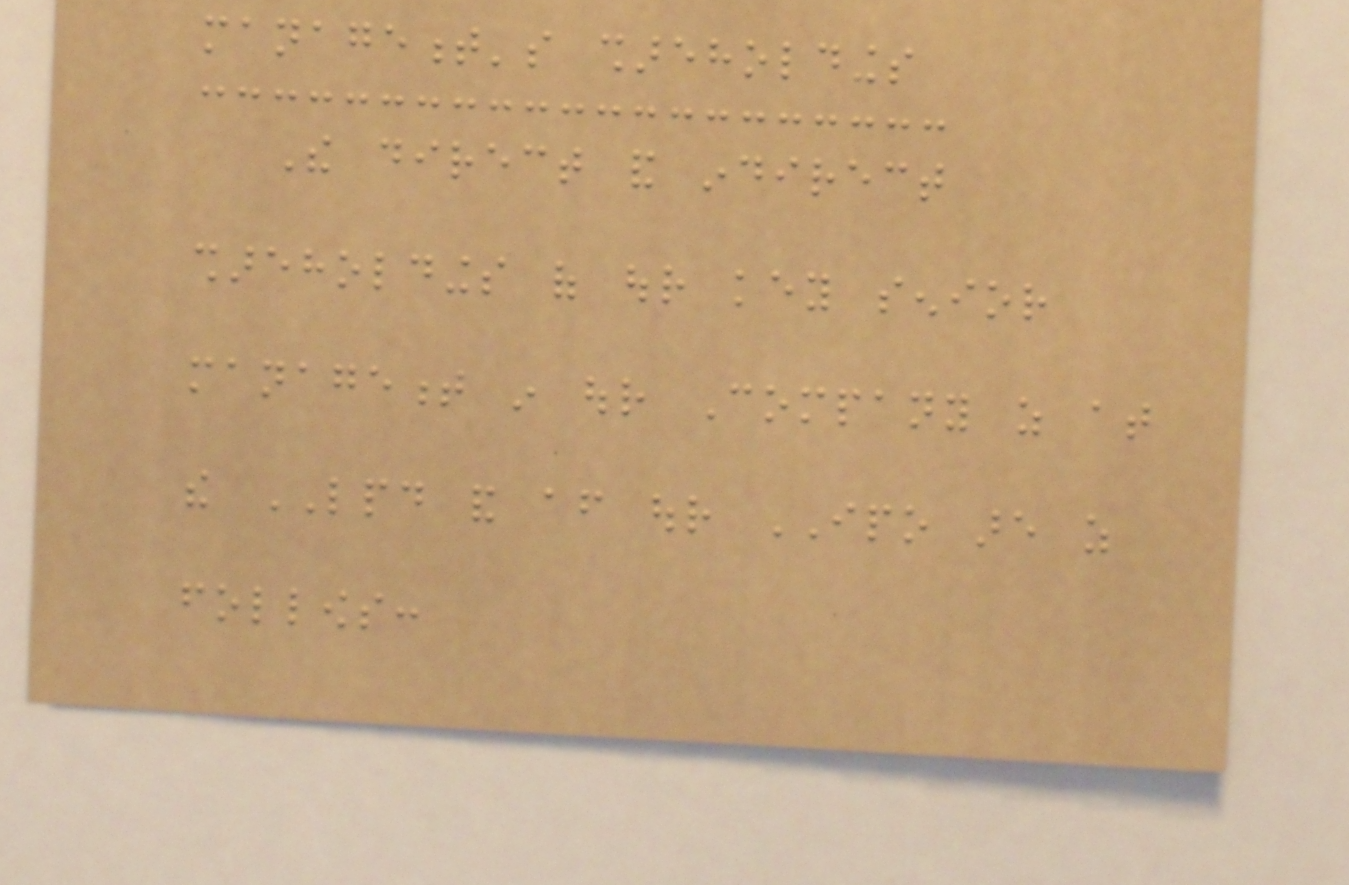management's shareholdings
The direct and indirect
shareholdings of our key senior
management in our Company as at
the LPD and after our IPO are as
follows:
